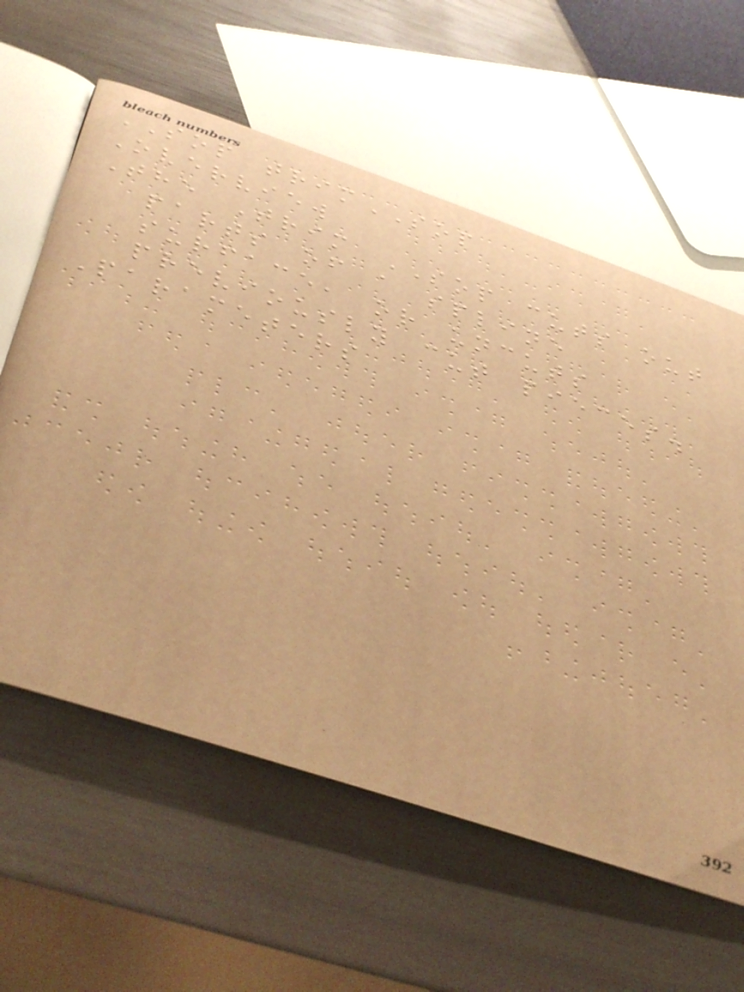SOP trimSOP
Overview
The Trim SOP cuts out
parts of a spline
surface, or uncuts
previously cut pieces.
Parameters
